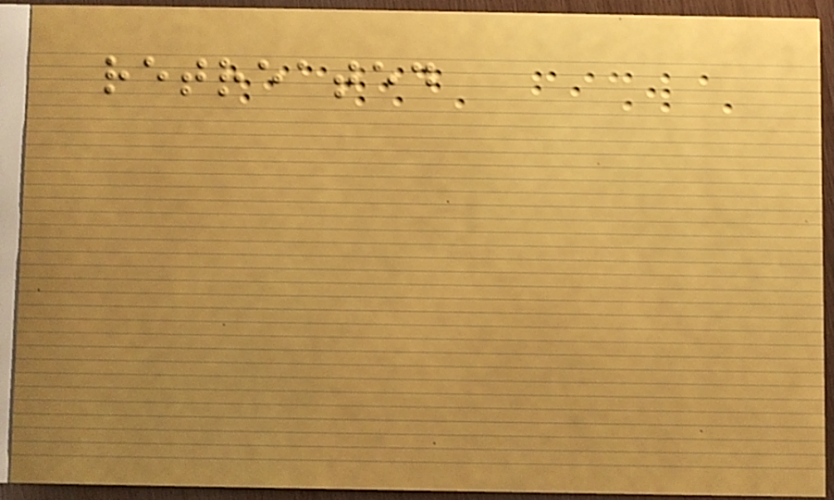retreated
